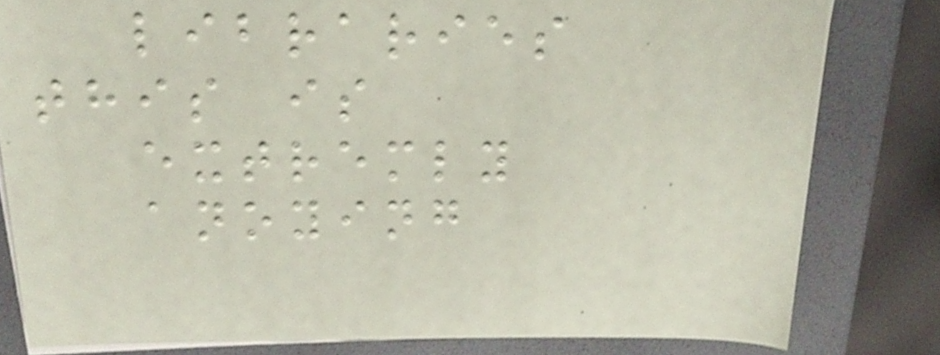libraries
this is
extremly
anoying
